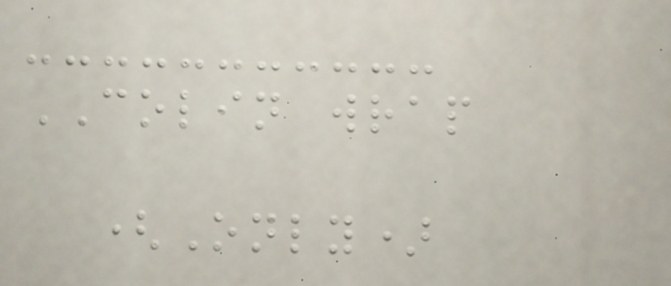COLIN wrap
(Only)
